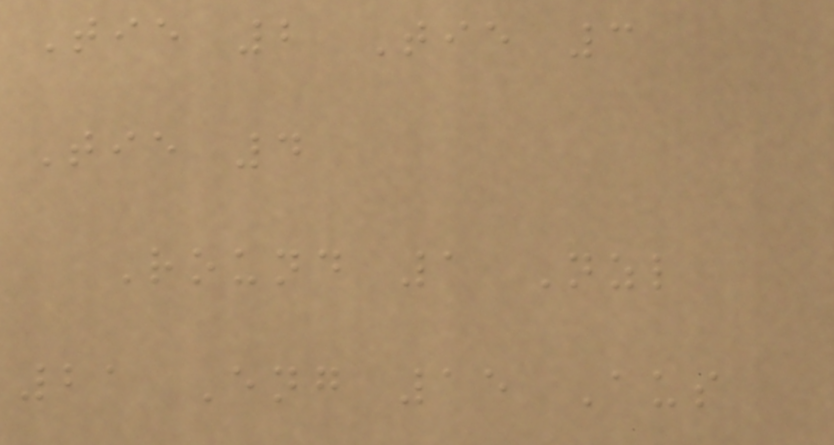Tie 2 Tie 3
Tie 4
Round 1 Nzl
21 Eng 15 Aus
